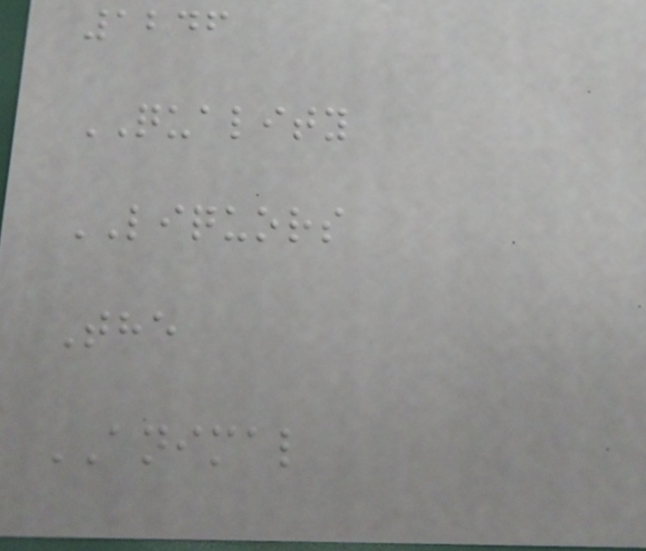1246
QUALITY
LIQUORS
The
ANIMAL
